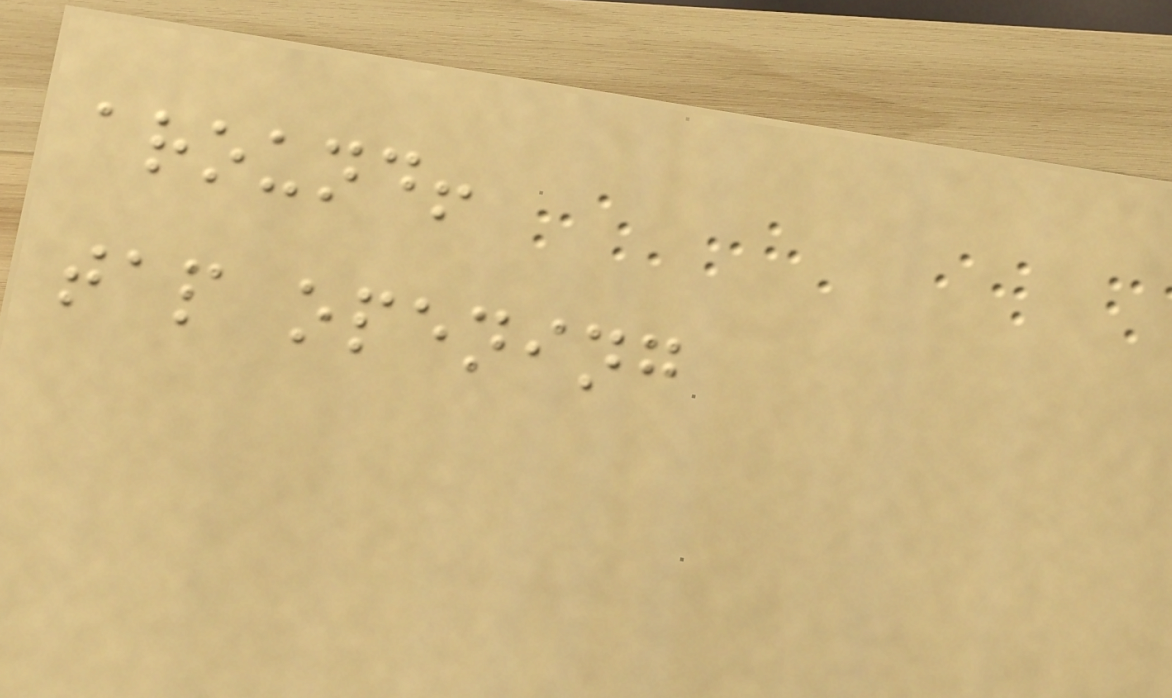around!
tap opening
